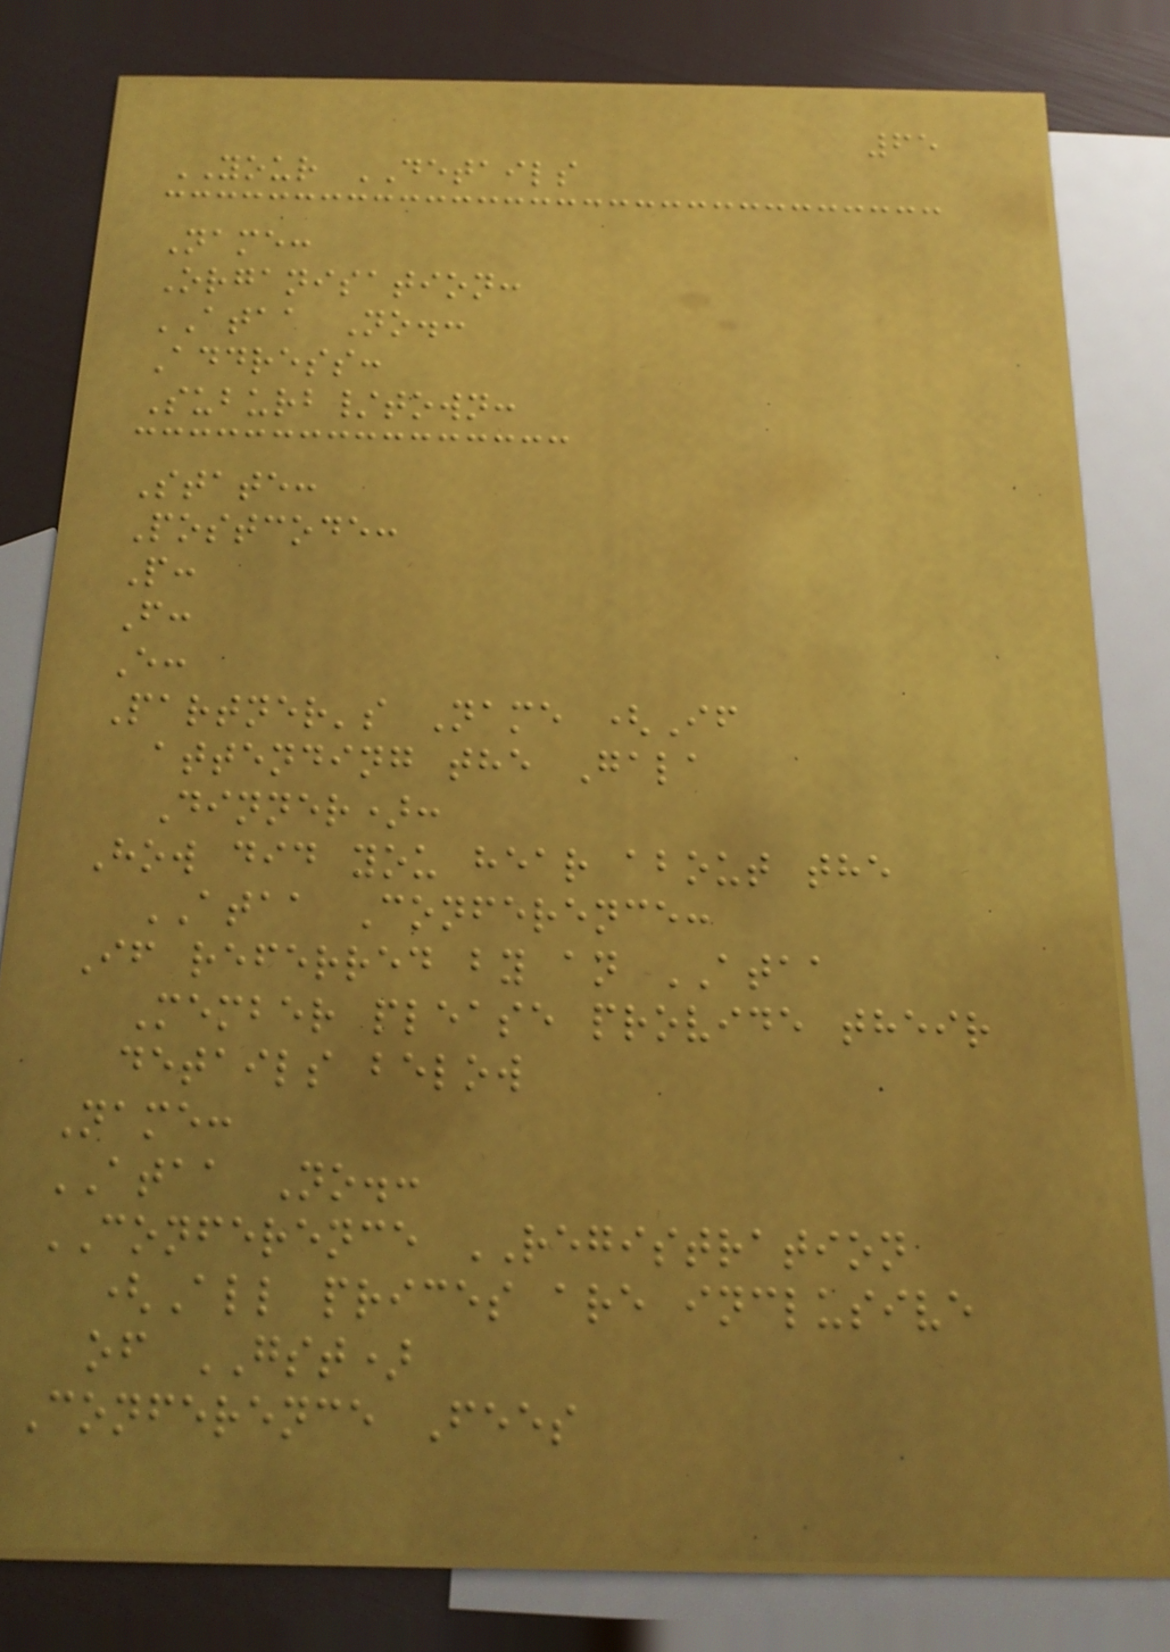65
YOUR DETAILS
Name:
Organisation:
ATAA No.:
Address:
Suburb/town:
State:
Postcode:
P:
F:
E:
Partner's Name (If
attending the Gala
Dinner):
How did you hear about the
ATAA Conference:
If referred by an ATAA
Member please provide their
details below
Name:
ATAA No.:
CONFERENCE REGISTRATION
(All prices are inclusive
of GST)
Conference Fees
